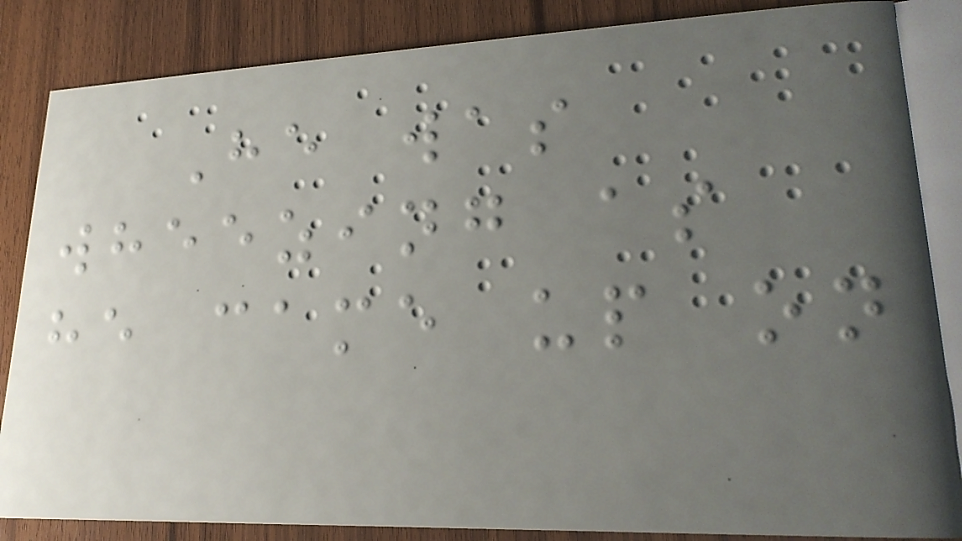He was
wheezing as
he came up on
